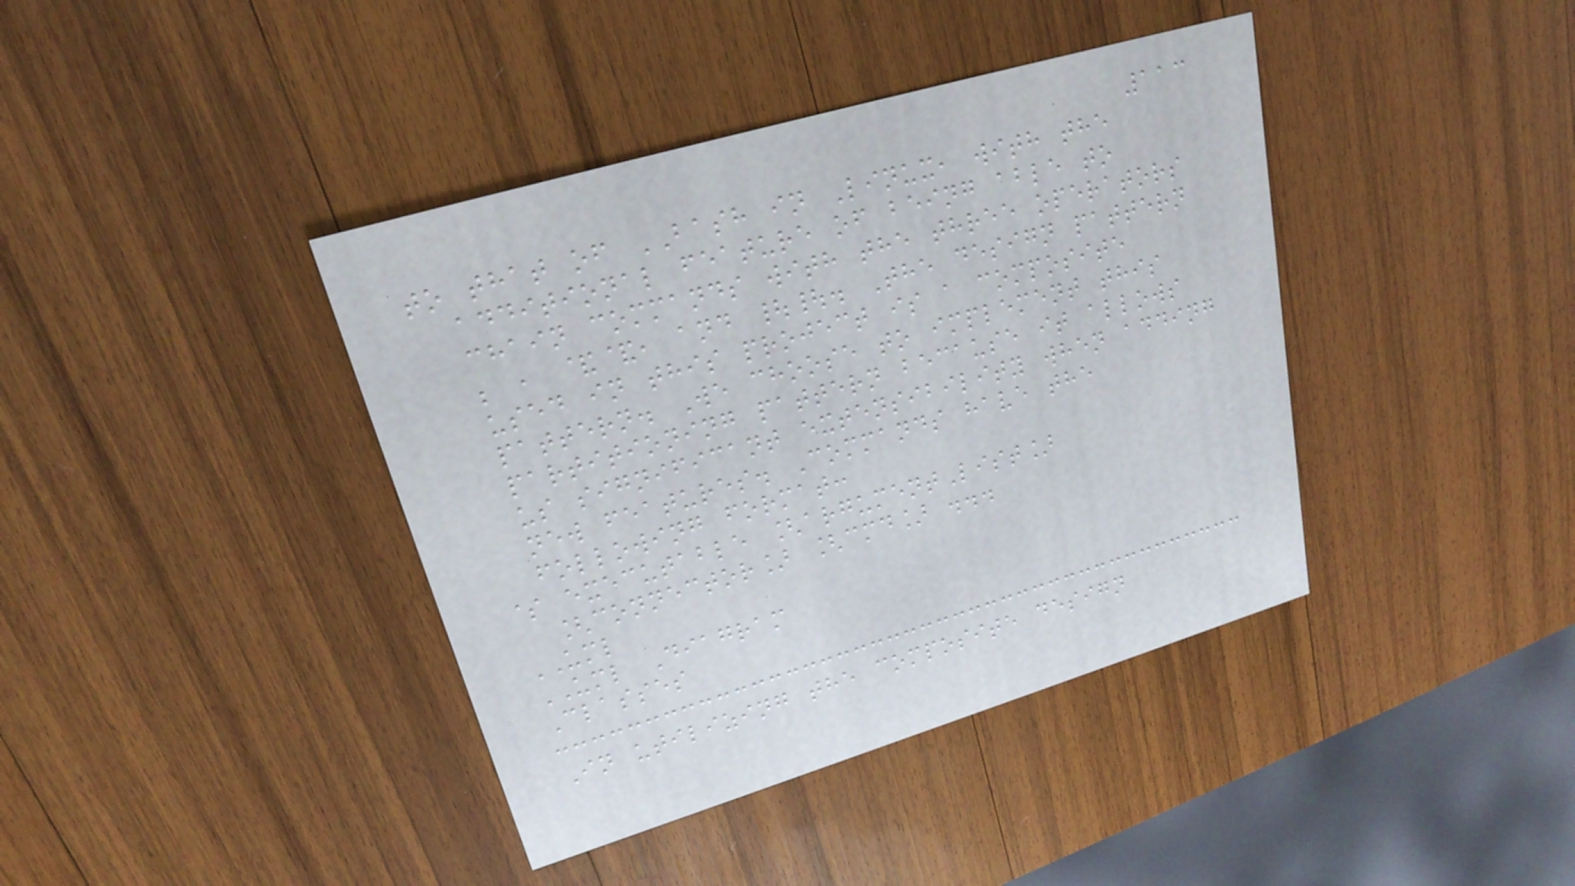113
to that of BASH in Linux, with the
additional feature of being able to
chain commands with the three operators
; , &&, and ||. The design pattern
used in this project is a composite
pattern. We choose to implement this
partitioning pattern because it allows
us significant extensibility when adding
new features. Commands have the
following format:
$ executable [argumentList]
[connector] [cmd] ...
UML
UML Diagram
Classes
In utilizing the composite design
